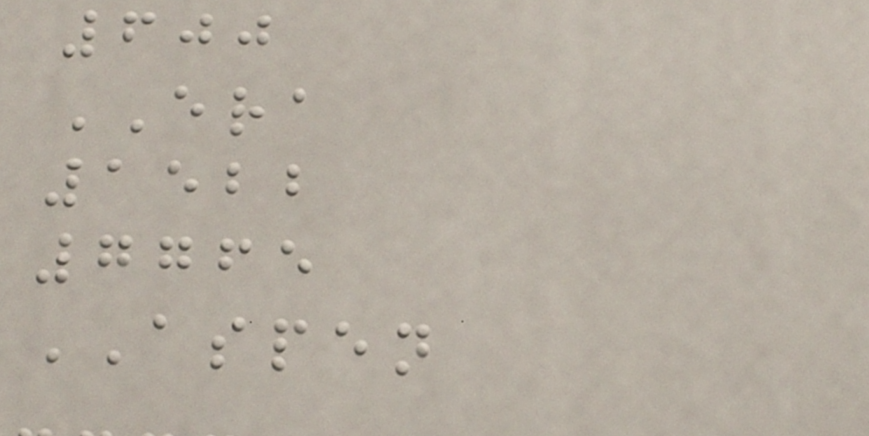600
ERA
1522
7765
ASPEN
